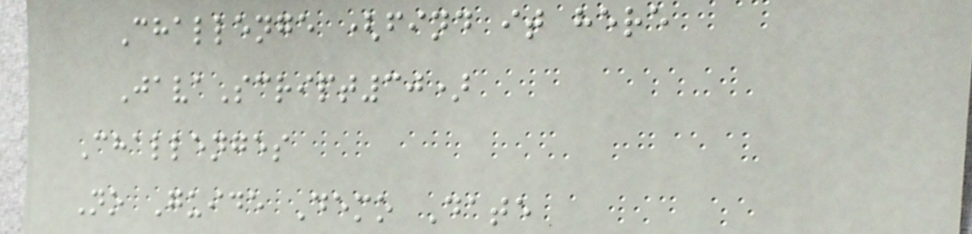Challenge (find it here
JavaScript30)
Challenges
No Guide Demo Date
